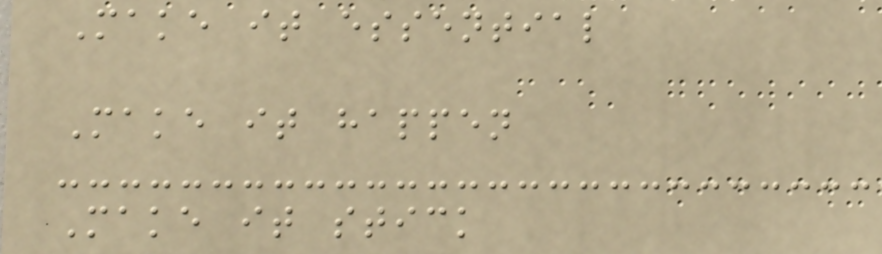Make it essential
Make it happen
Make it stick
